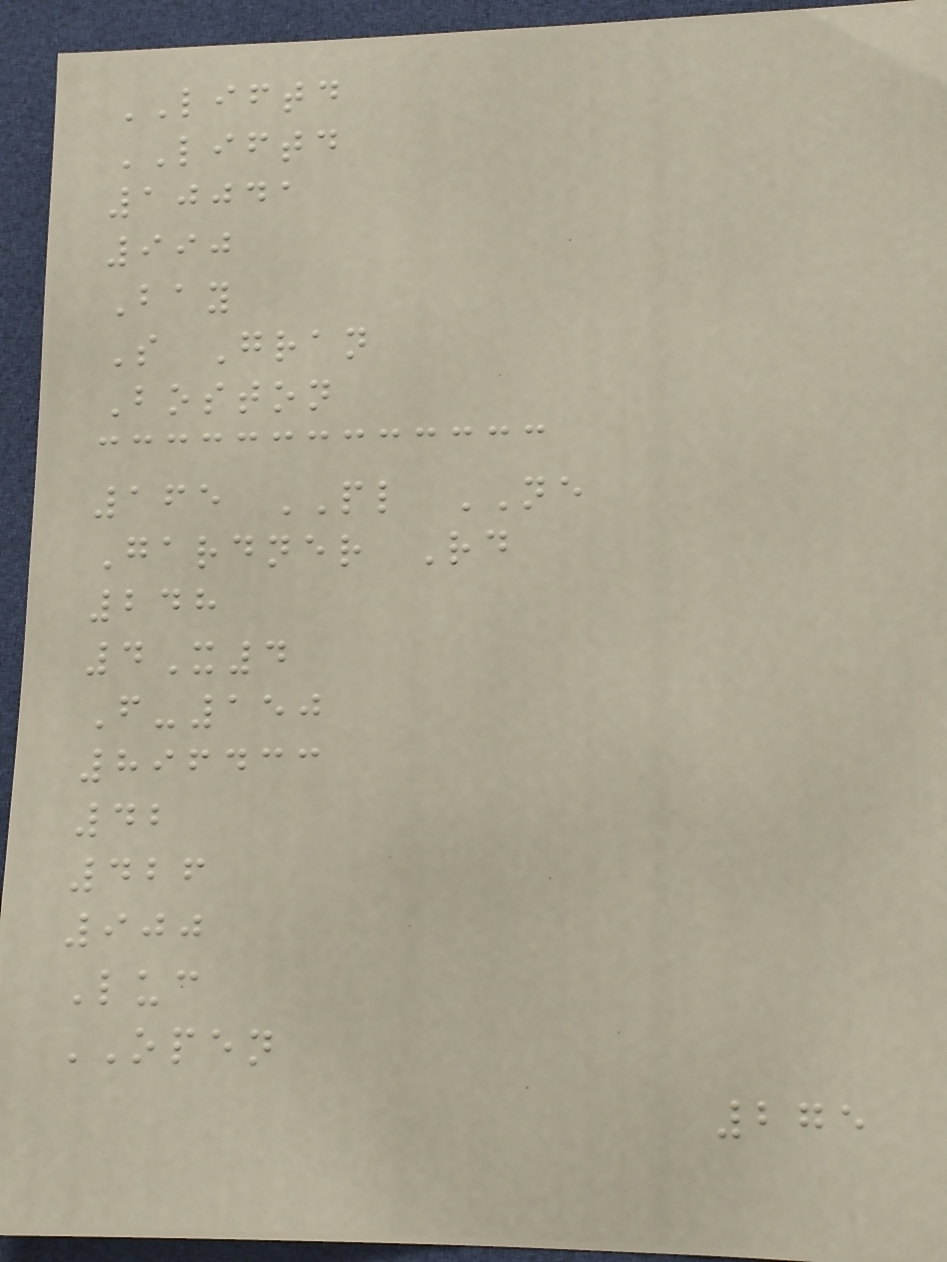LIFTD
LIFTD
10041
990
Bay
S Gran
Boston
165 PL NE
Gardner Rd
248
4X4
F-150
896433
42
426
900
Luc
OPEN
275
